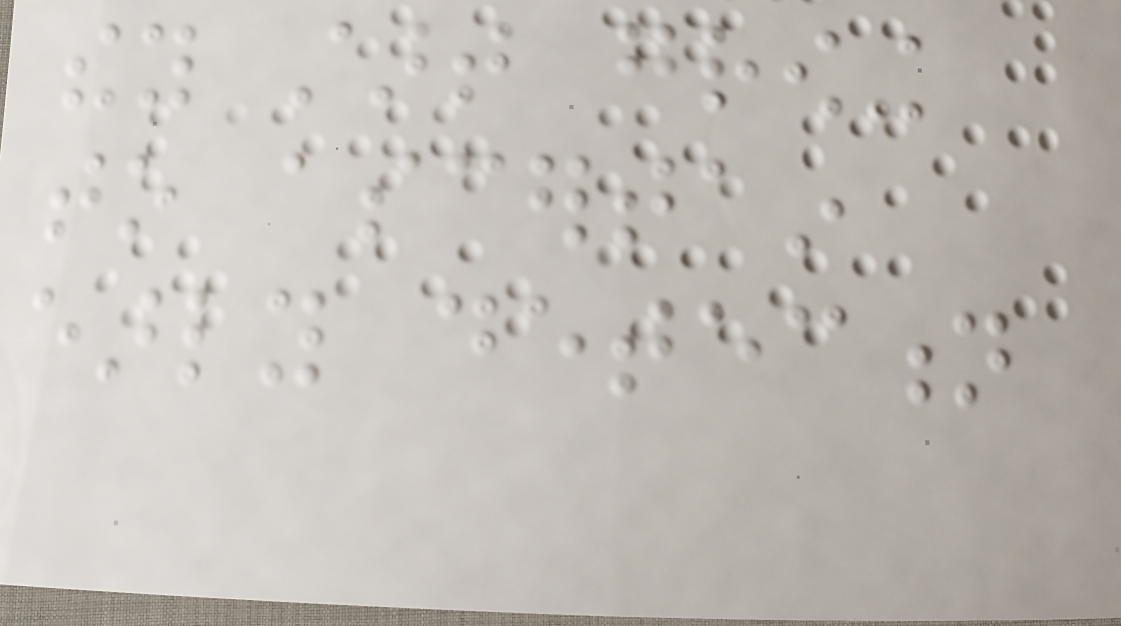they start growing
to ascertain
early detection
